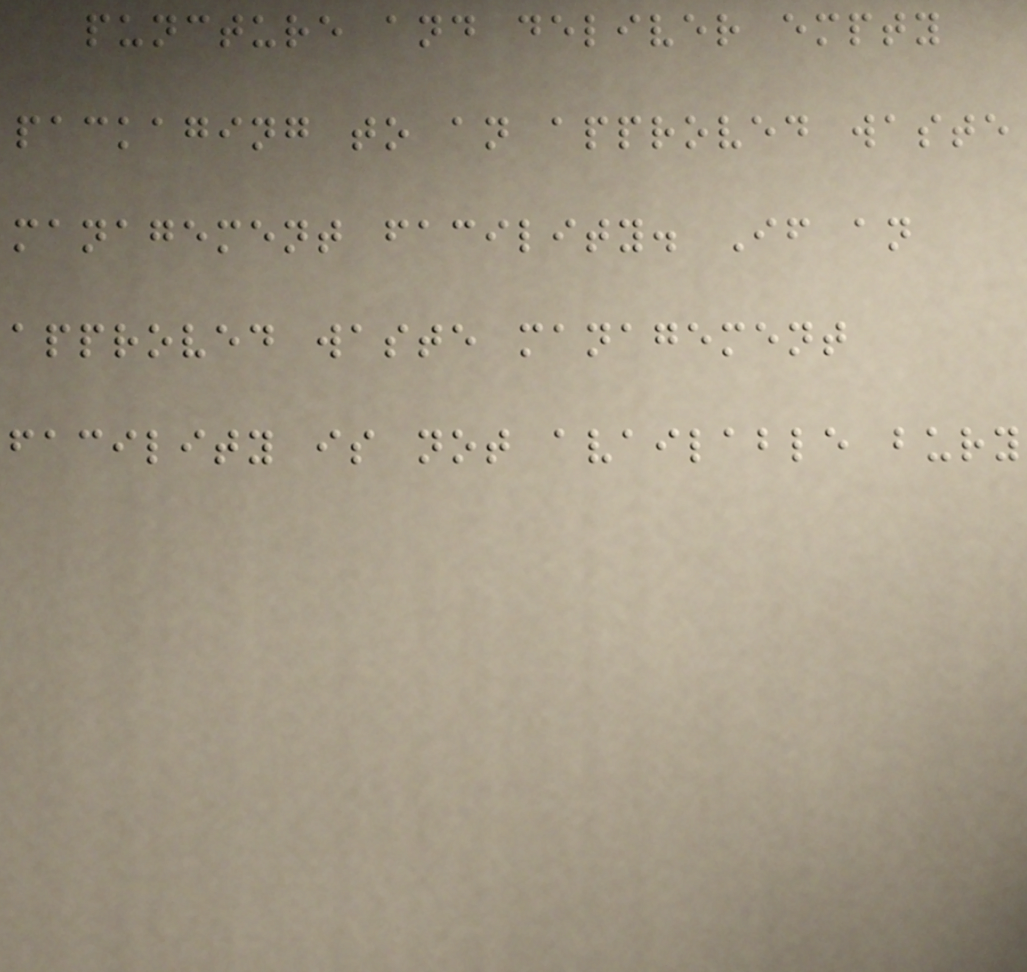puncture and deliver empty
packaging to an approved waste
management facility. If an
approved waste management
facility is not available bury
